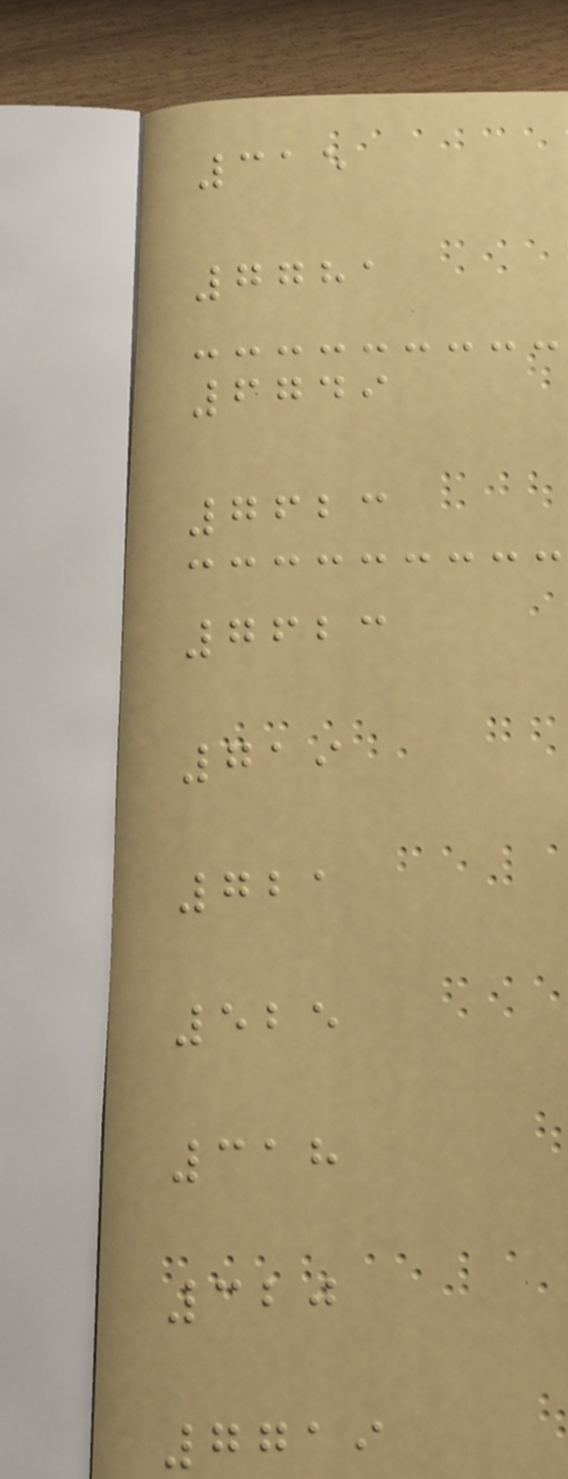315
7781
6749
7623
7623
719
721
525
318
320
7719
